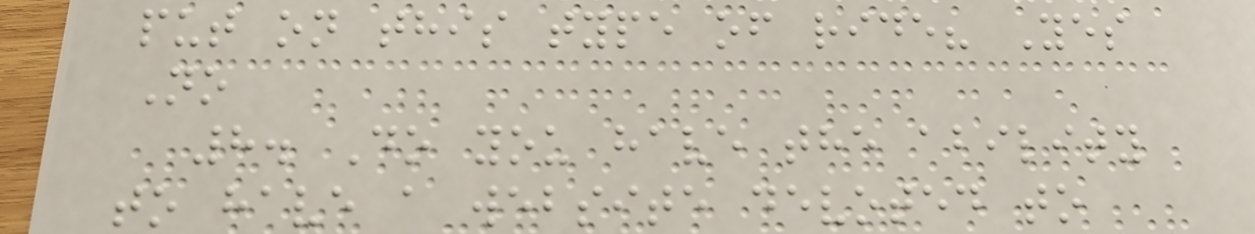put on this type of ride? Yes
No
8. Do you have the ability
to have a website devoted to
